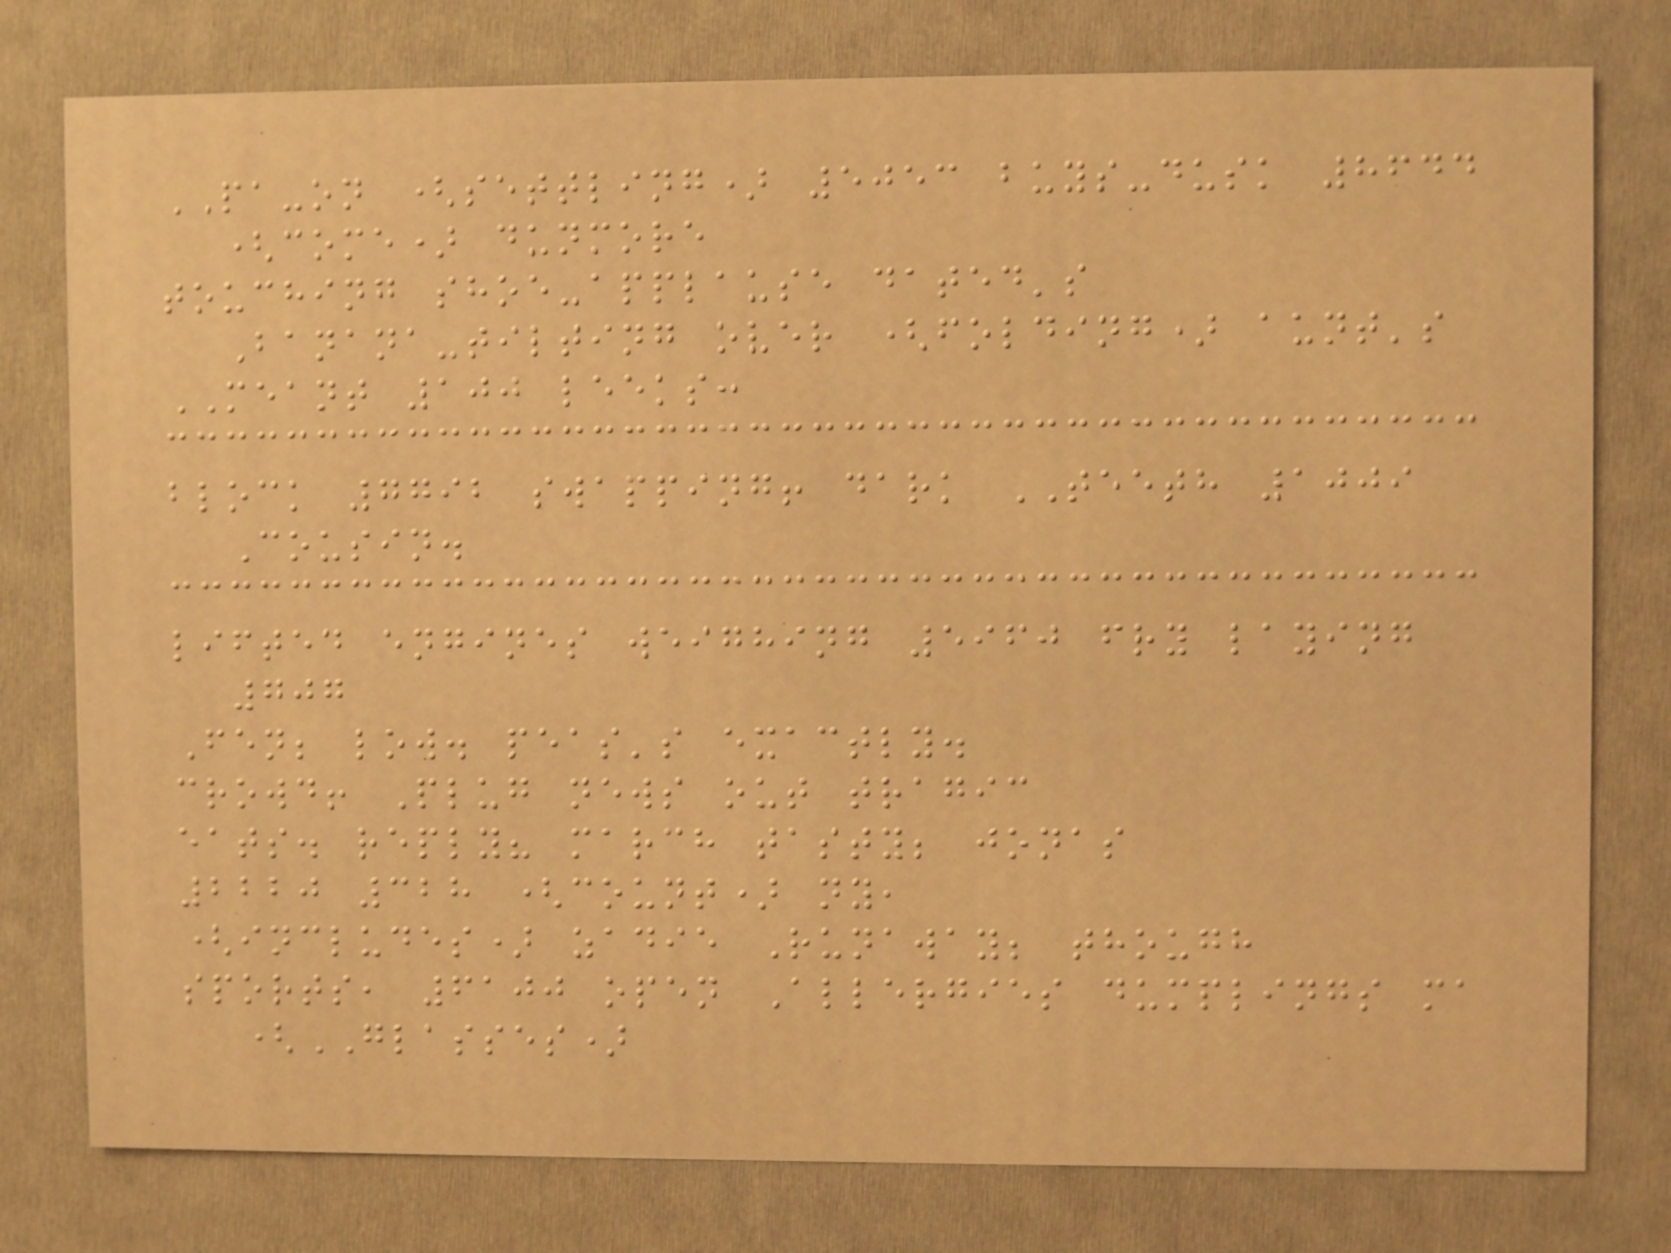PA-on (settling) 5053 buys-dusk 8644
(come) dunmore
touching shoe-applause dated's
Banana-tilting over (folding) aunt's
MEANT 100 leeks:
block 7792 swapping! dark TEETH 1009
Cousin.
lifted engines weighing 5960 fry laying
707
Fen; low. peas's exactly.
crowd! Plug news out tragic
eats. reply? march tasty; jonas
2220 328 (count) ny,
(includes) zadie Runaway; though
sports, 6100 open Allergies dumplings ma
(GLASSES)
